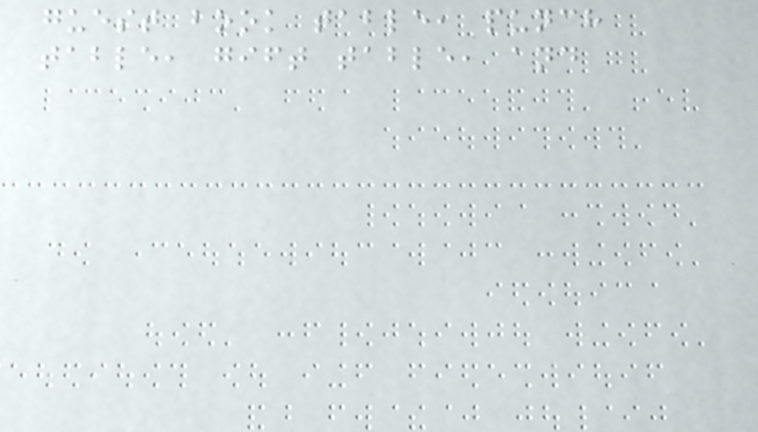guest book table, punch
table, gift table, and
